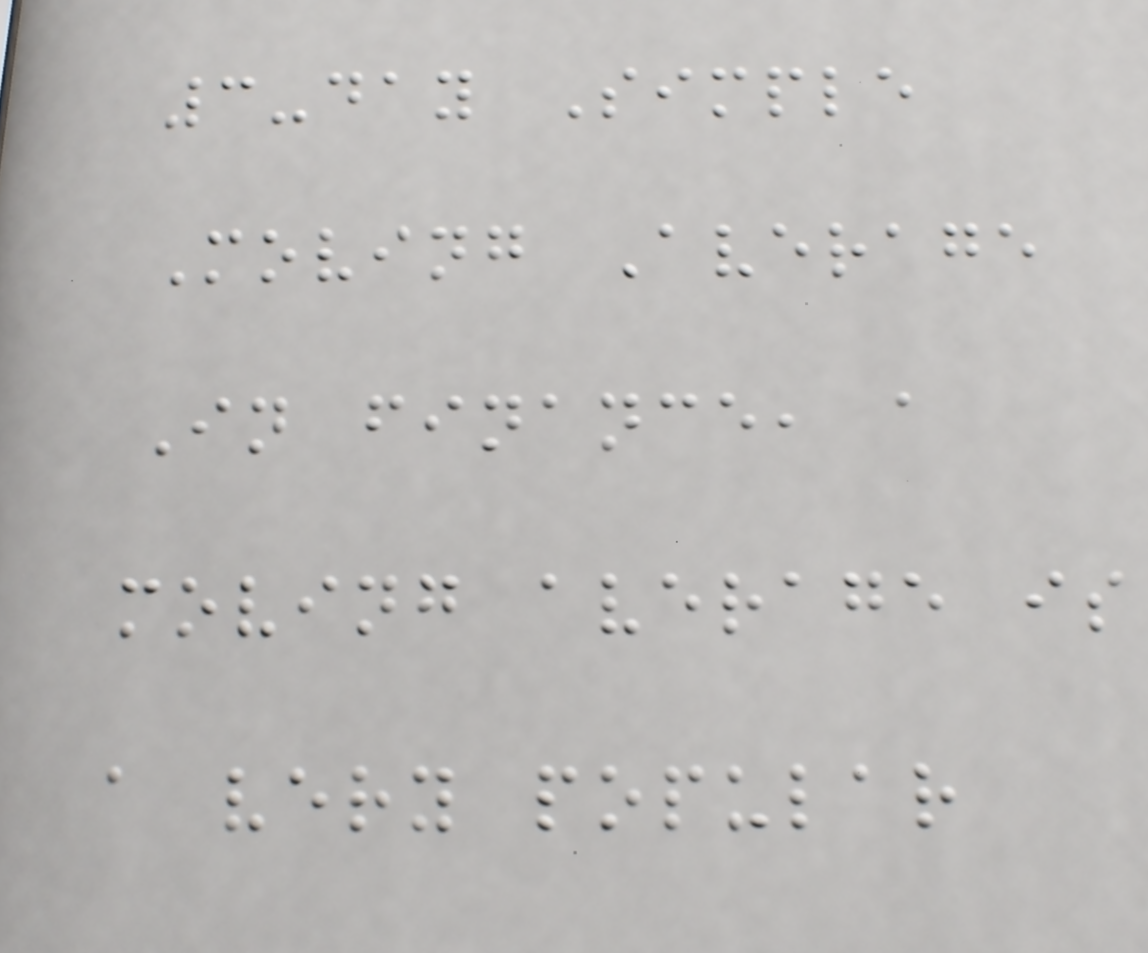3-day Simple
Moving Average
In finance, a
moving average is
a very popular
